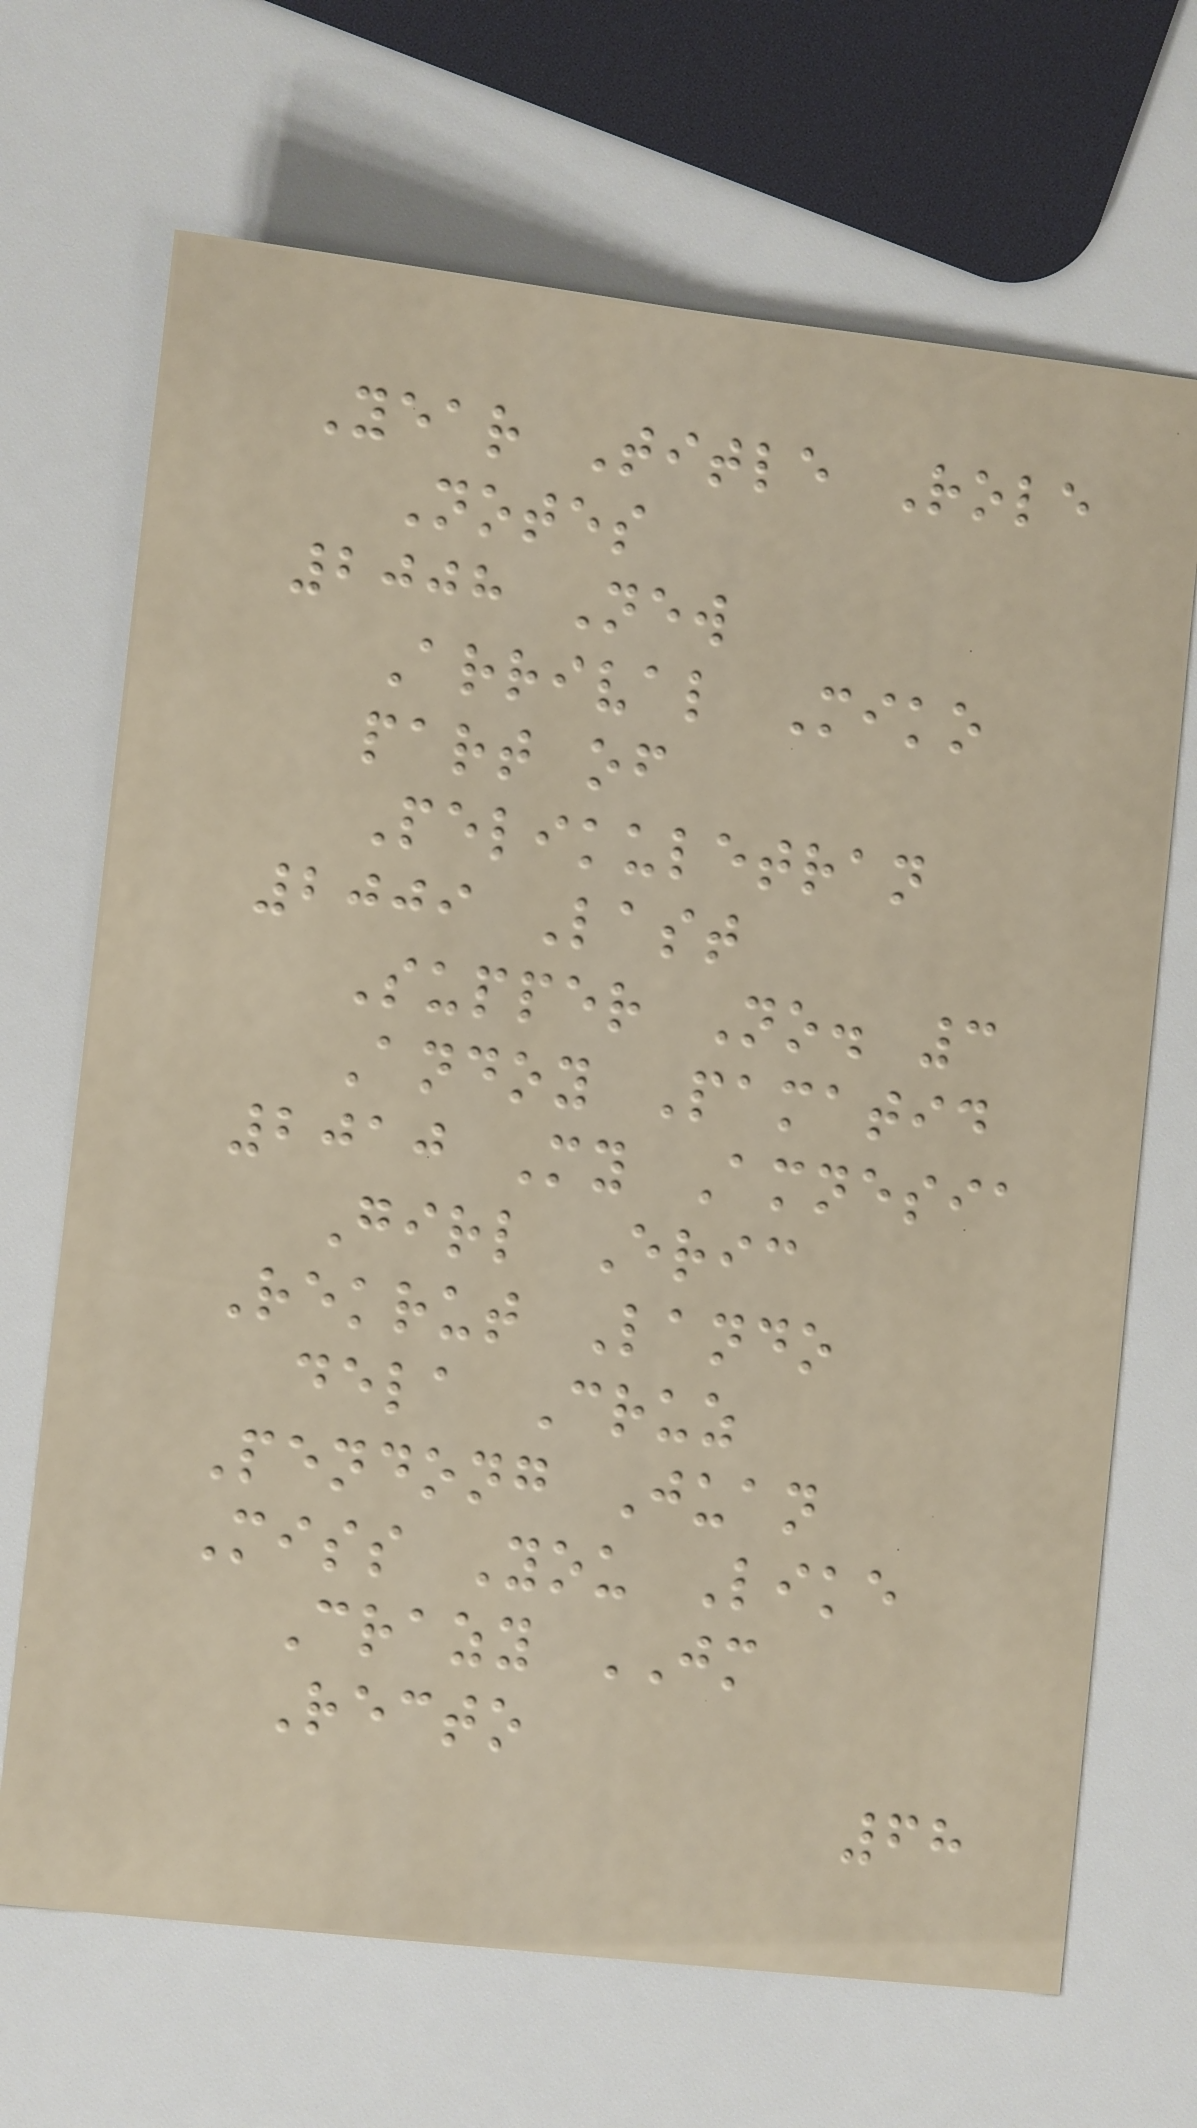Year Title Role
Notes
2008 New
Arrival Miko
part of
Pelikuletran
2009 Last
Supper No. 3
Andoy Pamatid
2010 My Amnesia
Girl Eric
Rekrut Lando
dela Cruz
Pendong Juan
Miss You Like
Crazy JM
Recto
68
